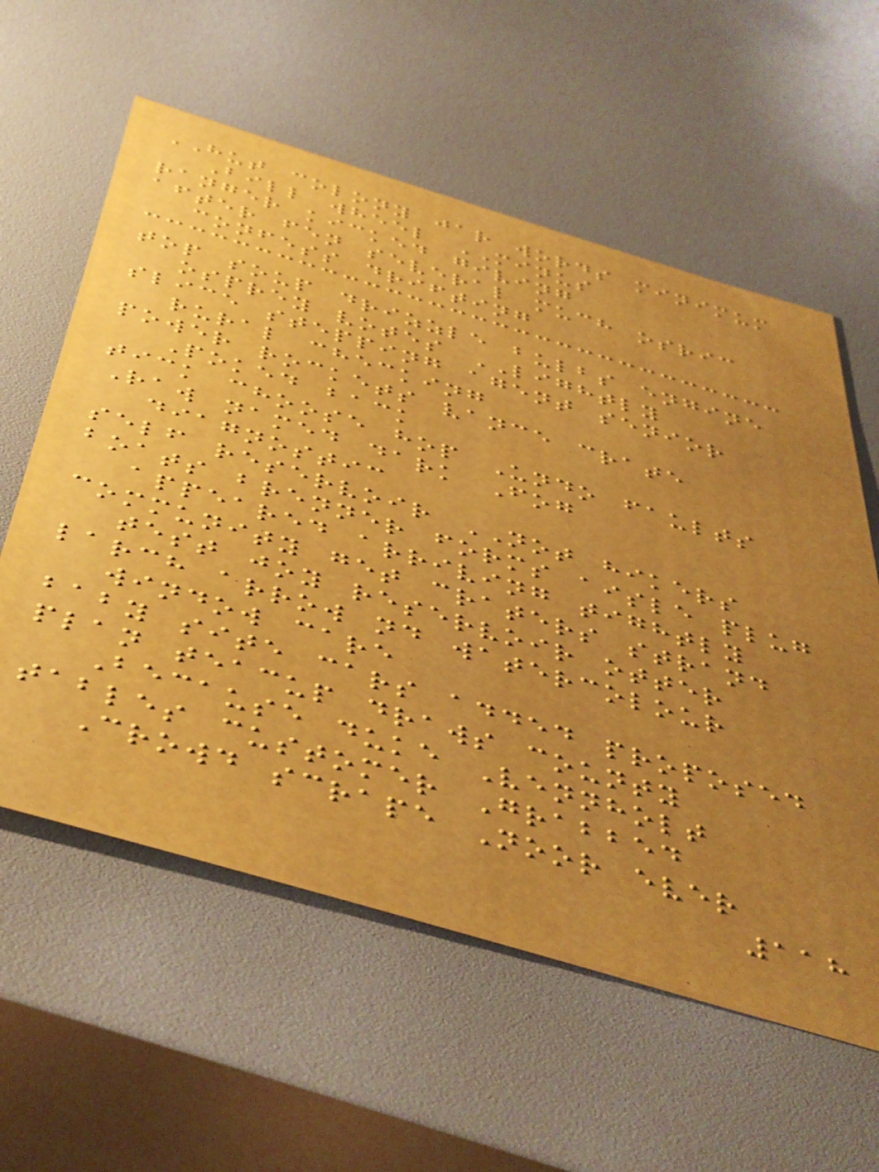HUT colony jar words minimum
Bill wheel MINUS
ranger kicked giving
after fen several much osric
confess drifting
top soup drizzle bulbs engine
osprey votes LIGHTLY
slice stepping agent senior
rural checking
power rockets vance crate
Poked back
tick choose hop Undo faults
Raw named dark Fog
diagnostic
self reservoir NOT hikers
boats brenner forms aisle plug
appeared arriving tightly
community get craters strand
test joy reservoir otter
larch arrow nd watercolour
window care
baby site cars added proposed
plan teacup draws county
Because duke Vennholt
tables customer Grabbed
Crowd scrape Noor ever
118
